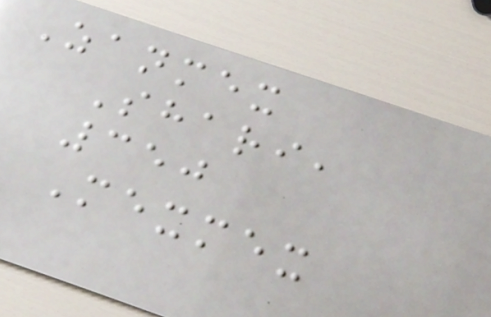Zanmex
Shari,
350
Mexmex
